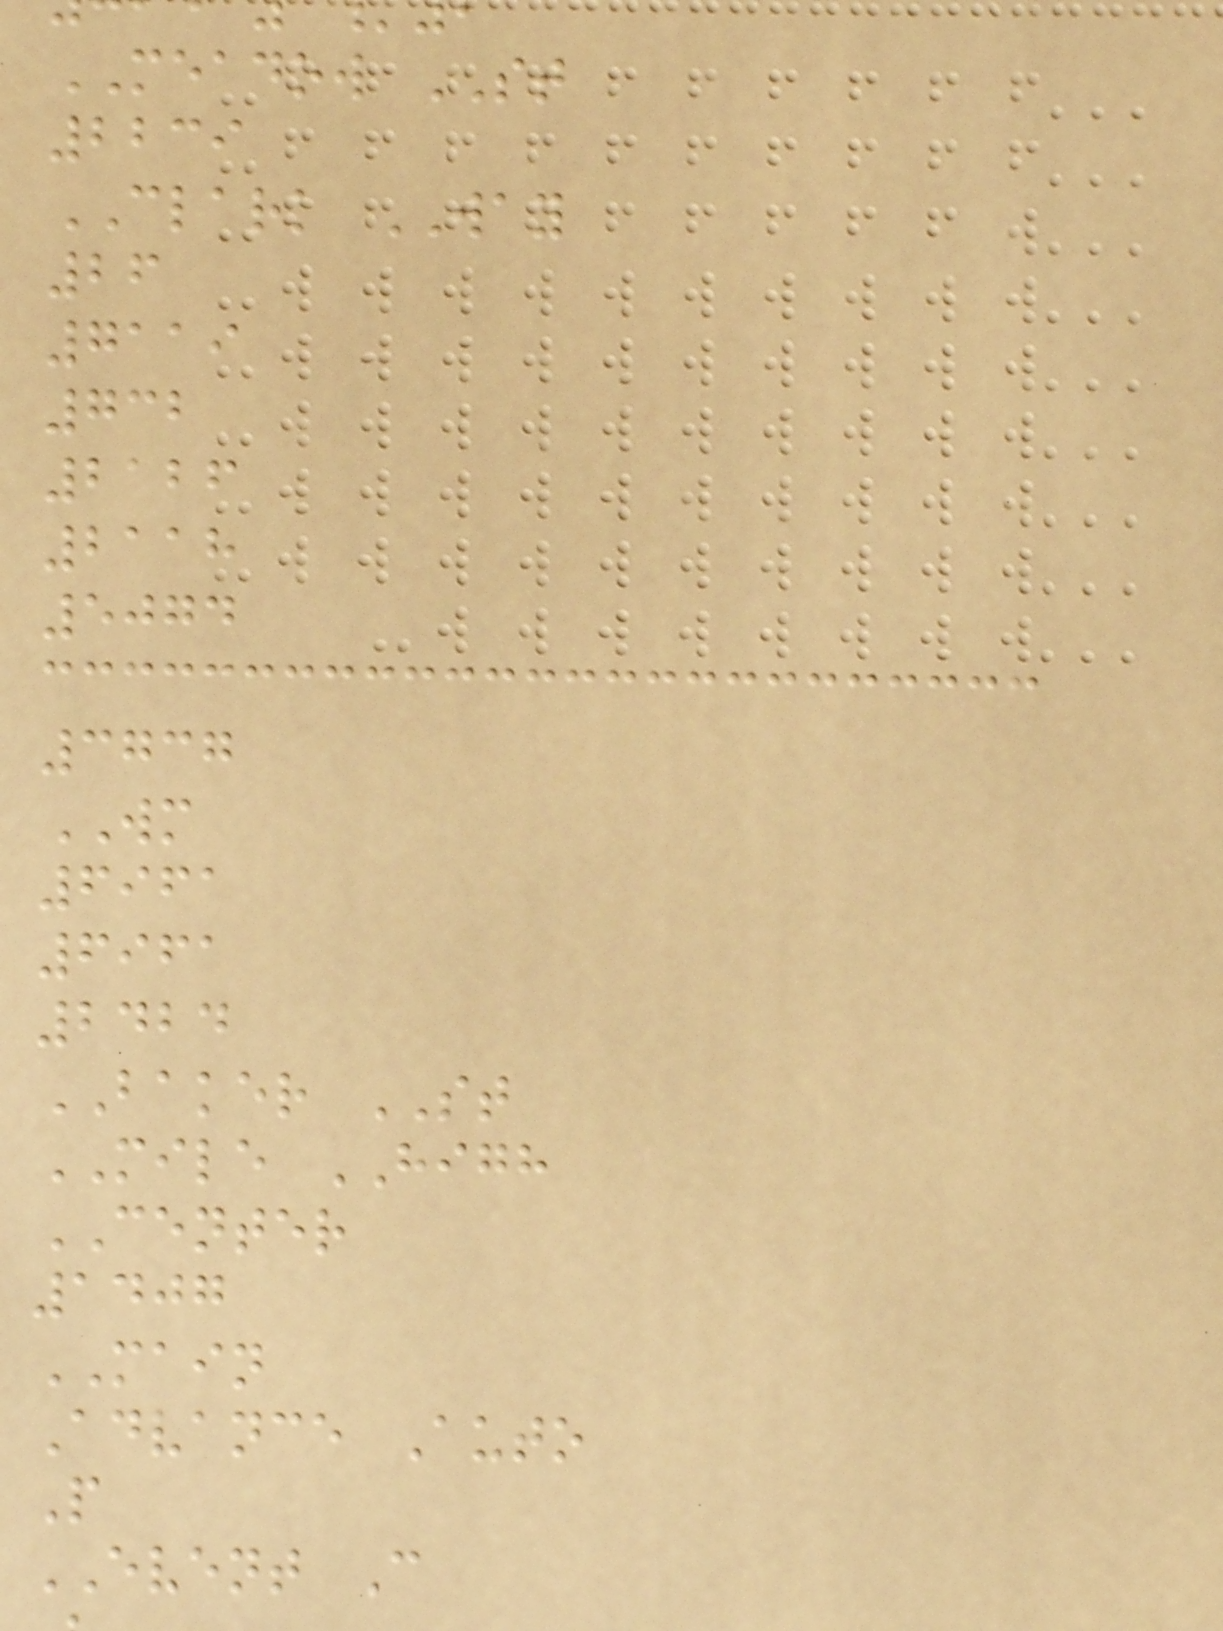MEADOW ST
2239
CLARK WAY
26
7119
732
2126
2118
5074
3737
WM
6961
6961
2424
BAKER ST
MILE HIGH
CENTER
1407
MAIN
Advance Auto
P
EVENT C
